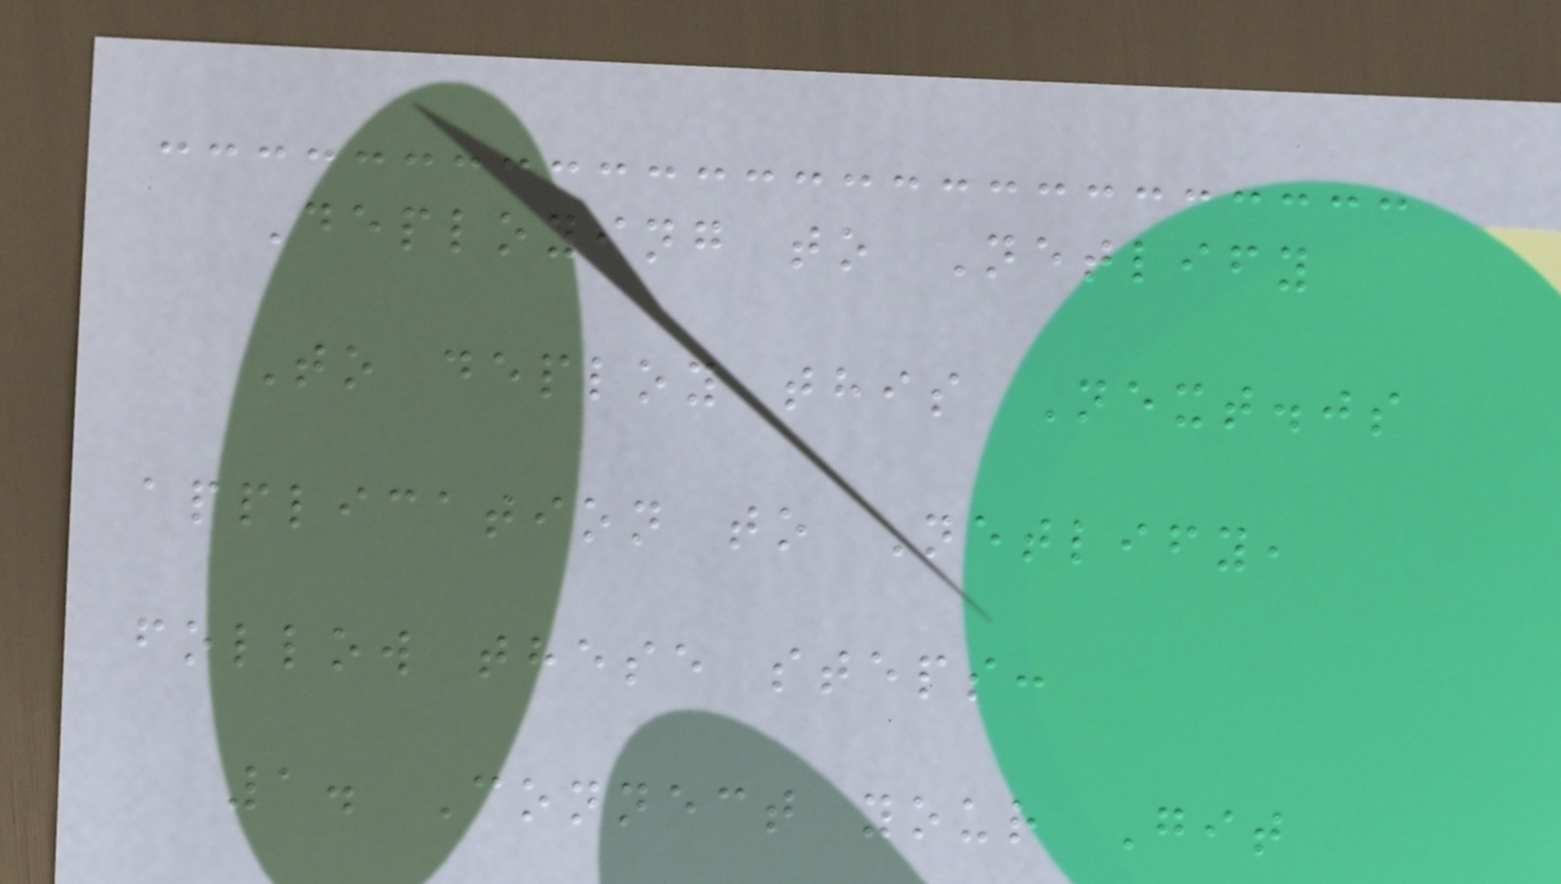Deploying to Netlify
To deploy this Next.js
application to Netlify,
follow these steps:
1. Connect your Git
